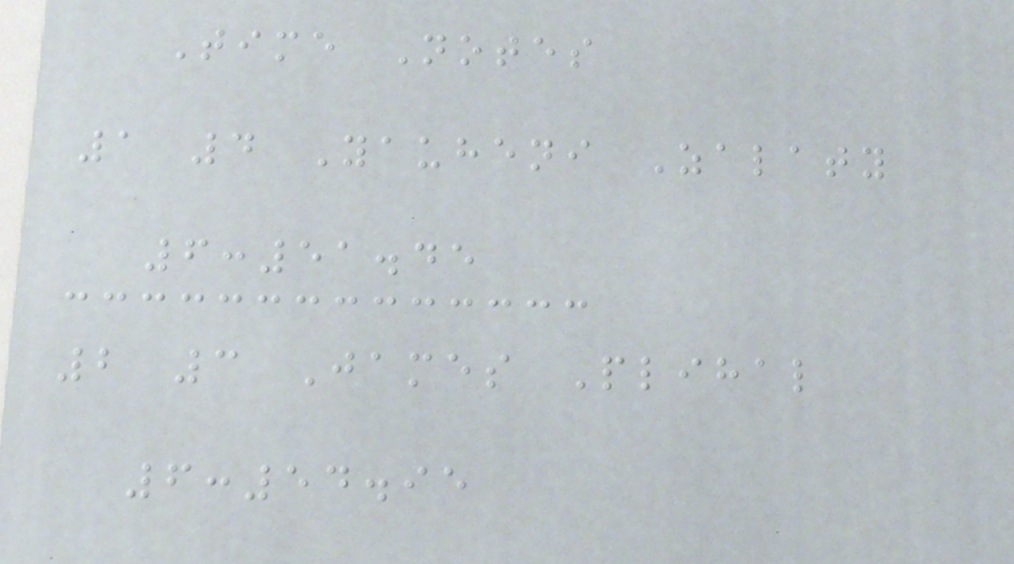Time Notes
1 4 Yauheni Zalaty
6:51.45
2 3 James Plihal
6:54.95
